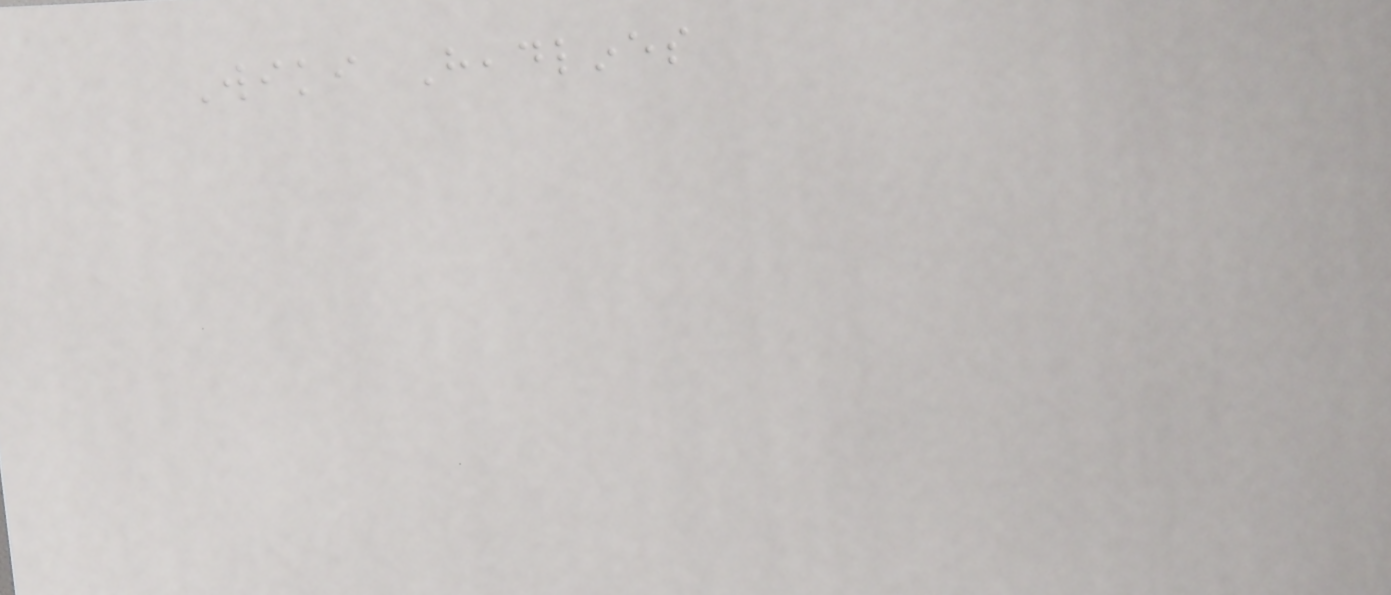Wiki Headlines
